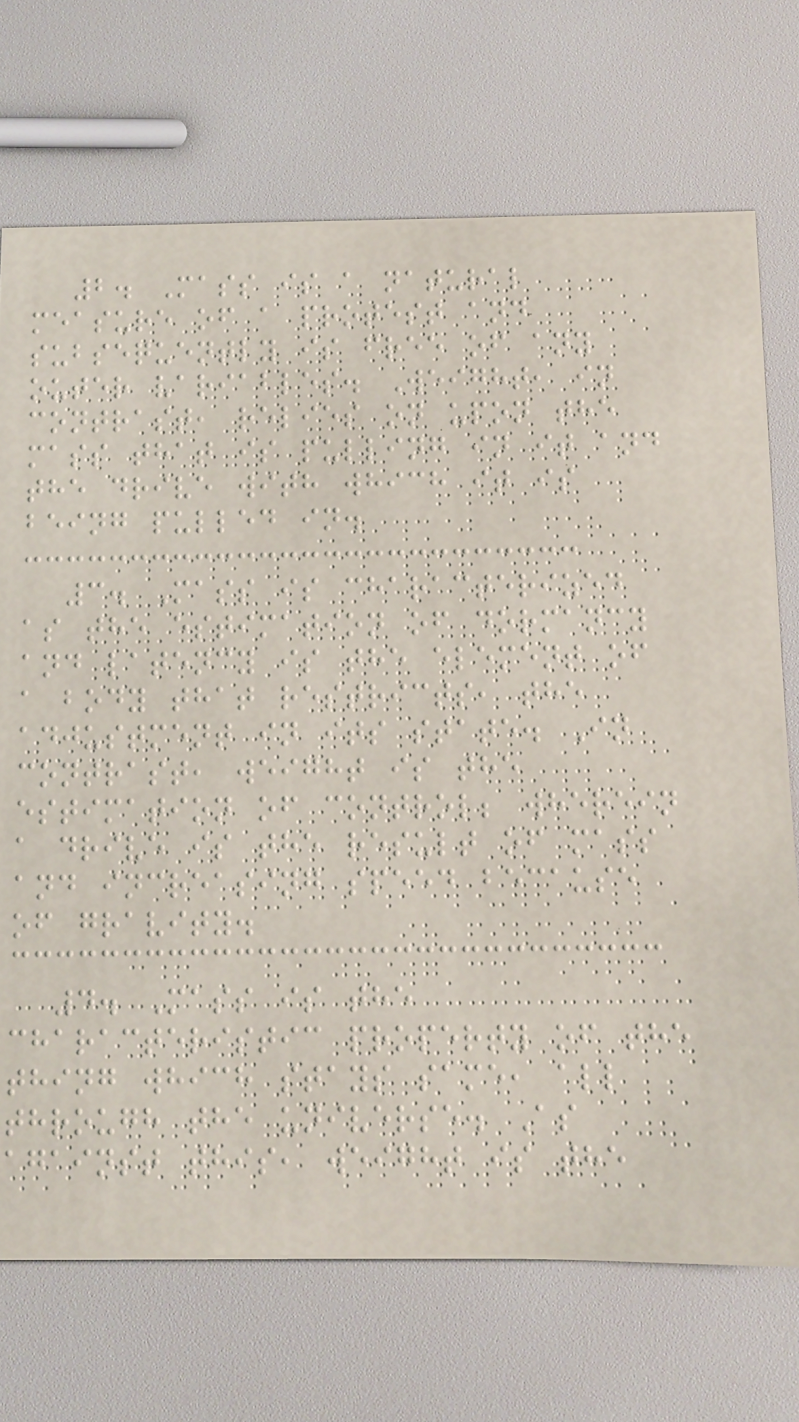2. Mass is a natural
measure of a protest and
subsequently is free of any
outer variables. Weight, in
contrast, relies on upon the
mass that is pulling in it and
the drive with which it is
being pulled in.
3. Mass is characterized
as the estimation of dormancy
and latency is the element of
a body that restricts, the
adjustment in its state. In
contrast, weight is the
estimation of control; wherein
a drive is the result of mass
and increasing speed because
of gravity.
4. Mass is the
characteristic property of the
thing which stays same, all
through the universe. As
against this, weight is the
